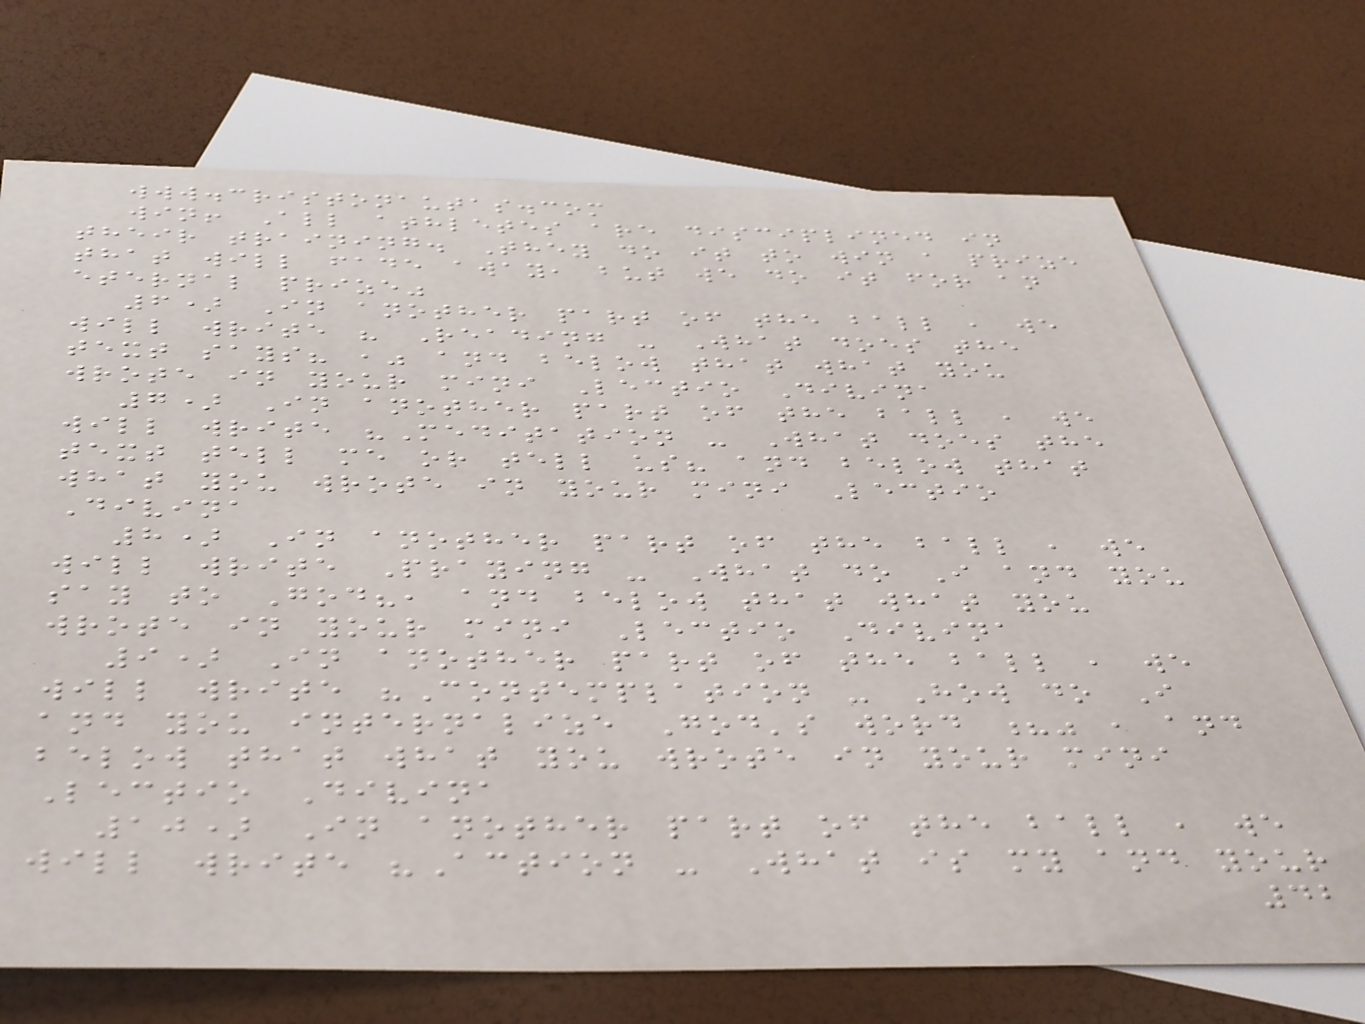www.cristonautas.com
win! All athletes are disciplined in
their training. They do it to win a prize
that will fade away, but we do it for an
eternal prize"
6) In another part of the ball , we
will write " Reading - What does the
text says? ," and below that what you
wrote in your mini Lectio Divina
7) In another part of the ball , we
will write "Meditation - What does the
text tell me or tell us? and below that
what you wrote in your mini Lectio
Divina
8) In another part of the ball , we
will write Praying - What do I and you
say to God?, and below that what you
wrote in your mini Lectio Divina
9) In another part of the ball , we
will write "Contemplation - How do I
and you internalize God's word ?" , and
below that what you wrote in your mini
Lectio Divina
10) In another part of the ball , we
will write "Action - What is my and your
42
